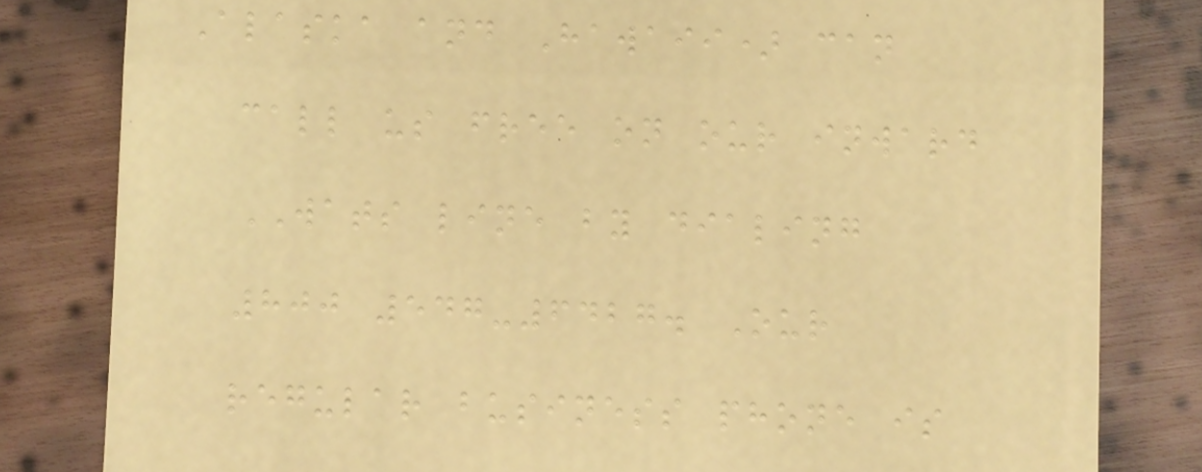Alaska and Hawaii) can
call us free on our inward
WATS line by dialing
800 547-6427. Our
regular business phone is
